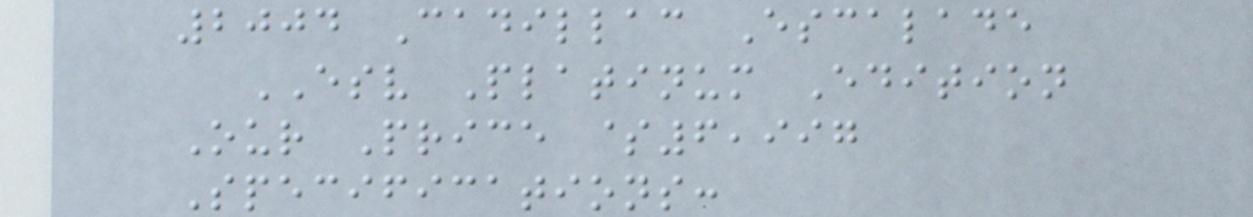2004 Cadillac Escalade
ESV Platinum Edition
Our Price $6,997
Specifications:
